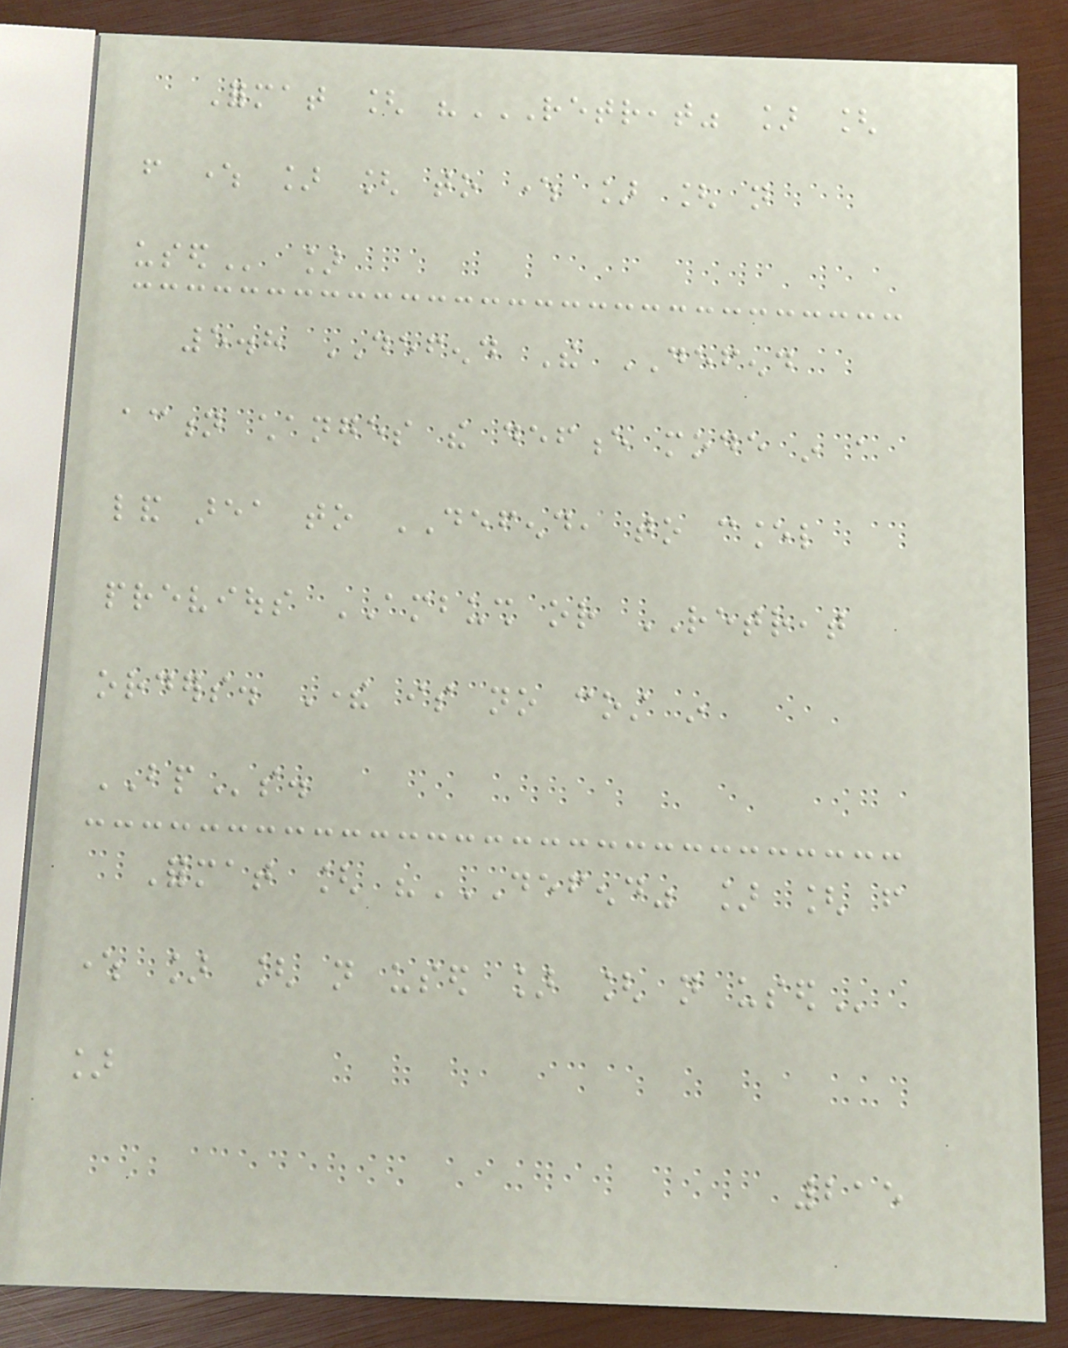Format [ "RETREAT" ] [
FROM WHERE ] [ TO WHERE ] [ NOT
USED ]
5.8 DEFEND The DEFEND
action changes the defence mode in a
land area to DEFEND, to cancel
previous AMBUSH or RETREAT
orders. There is no cost in
BPs.
Format [ "DEFEND" ] [ FROM
WHERE ] [ NOT USED ] [ NOT USED
]
215
